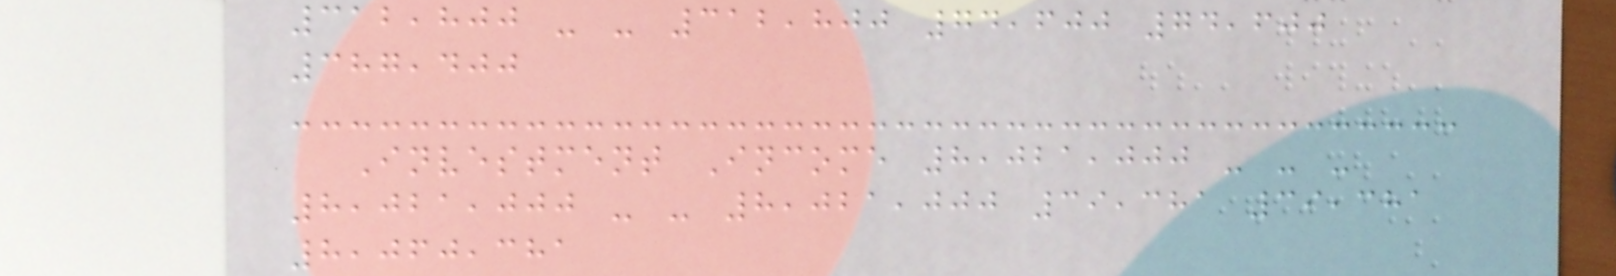312,800 - - 312,800 74,600 74,600
387,400
Investment Income 8,021,000 - - -
8,021,000 - - 8,021,000 39,381 39,381
8,060,381
